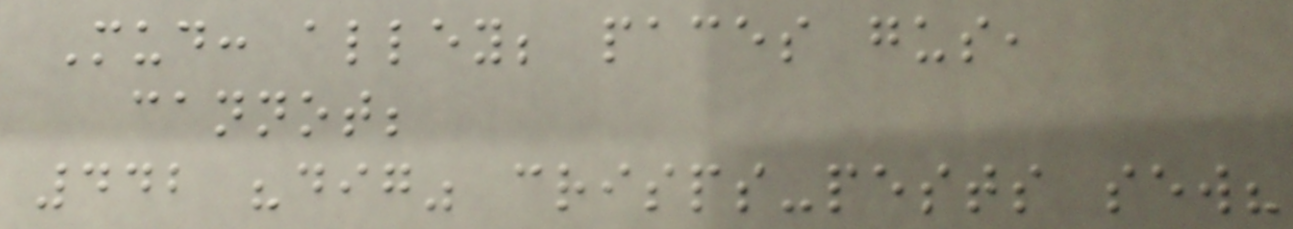Mud: alley; paces gus,
cannot;
442 "dig" crisps-pests sew?
